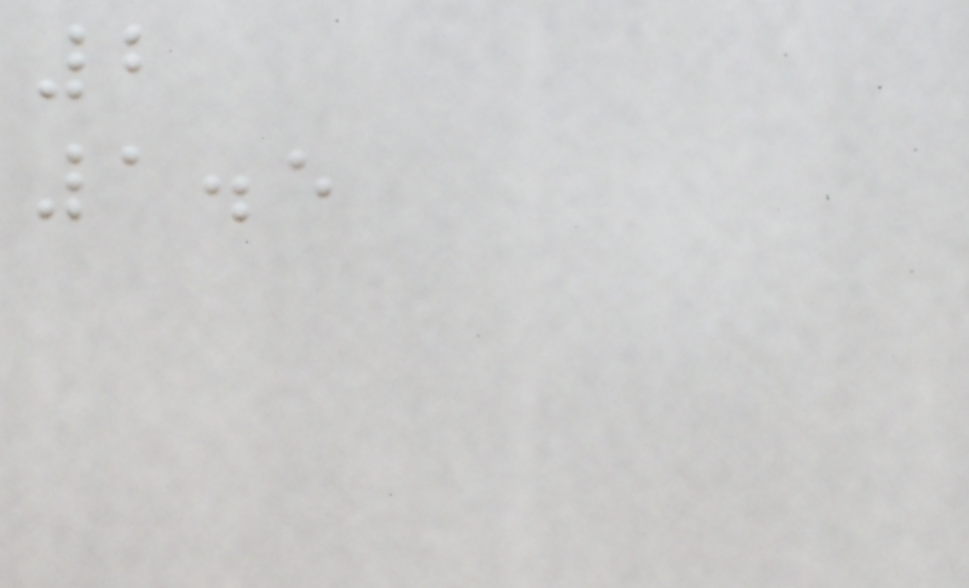2
1.5
